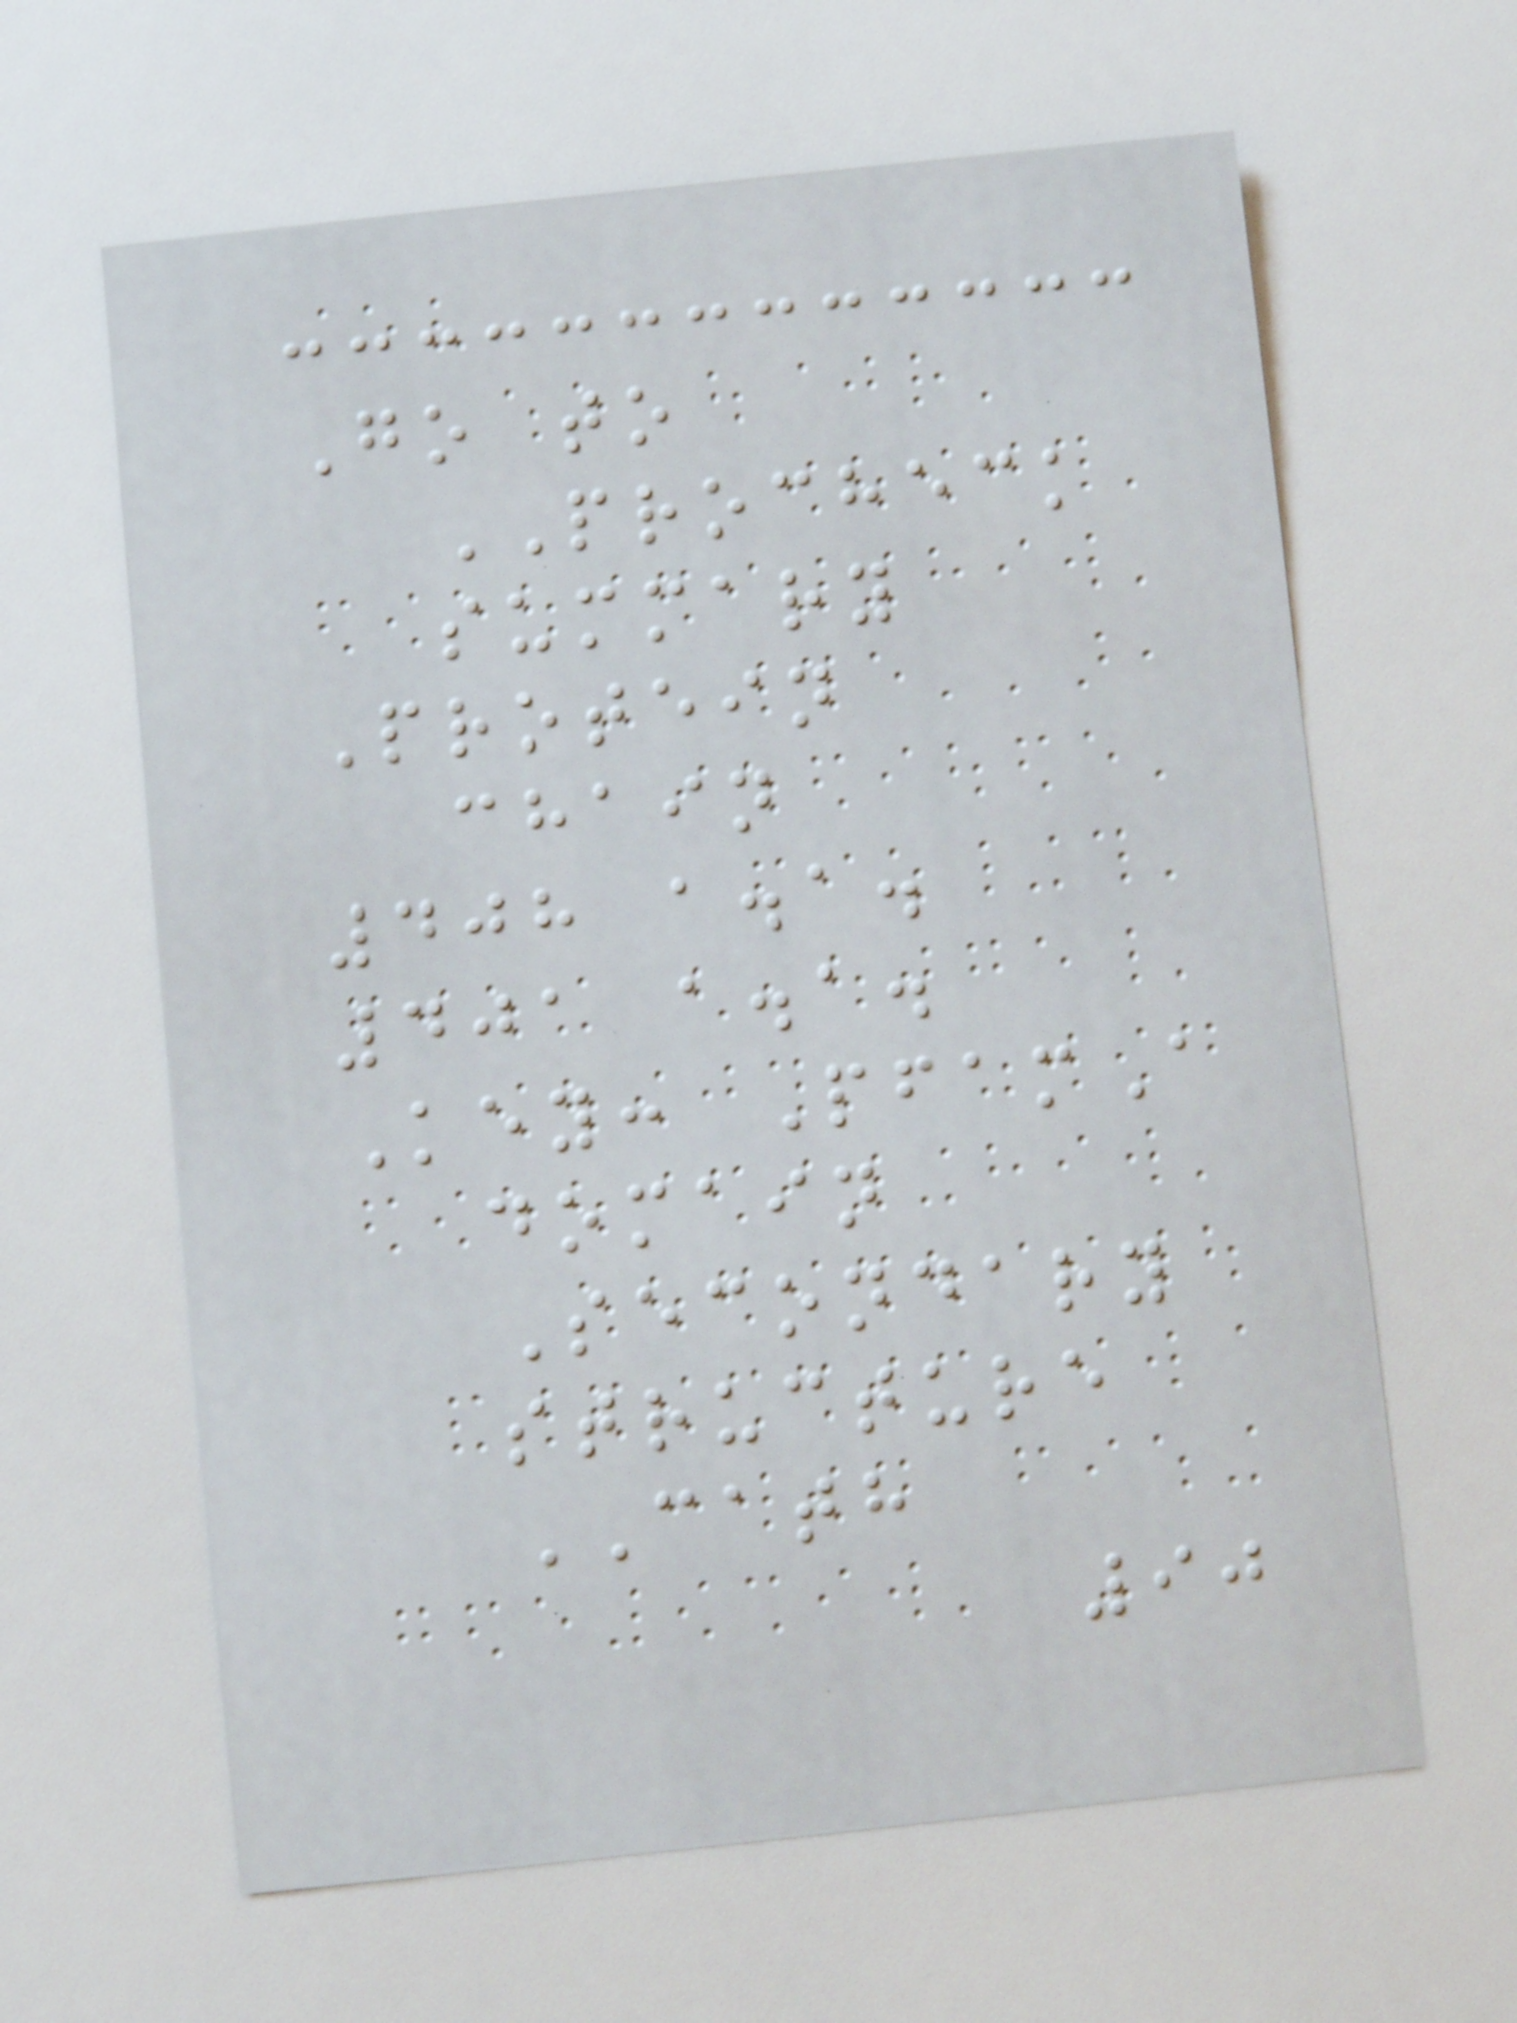Go to
PROCHECK
summary
Protein
chain
408 a.a.
401 a.a.
Key: PfamA
domain
Secondary
structure
CATH
90
